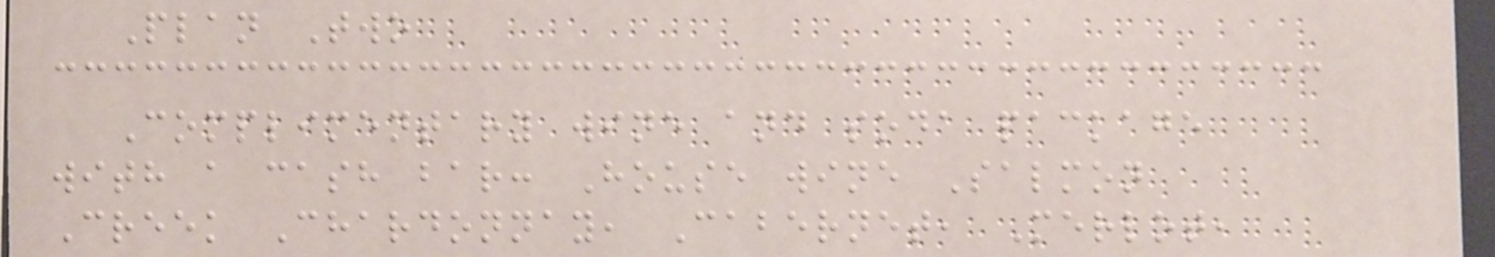Plan Two
Complimentary wine and soda package
with a cash bar: House wine Salmon
Creek Chardonnay, Cabernet, Merlot,
